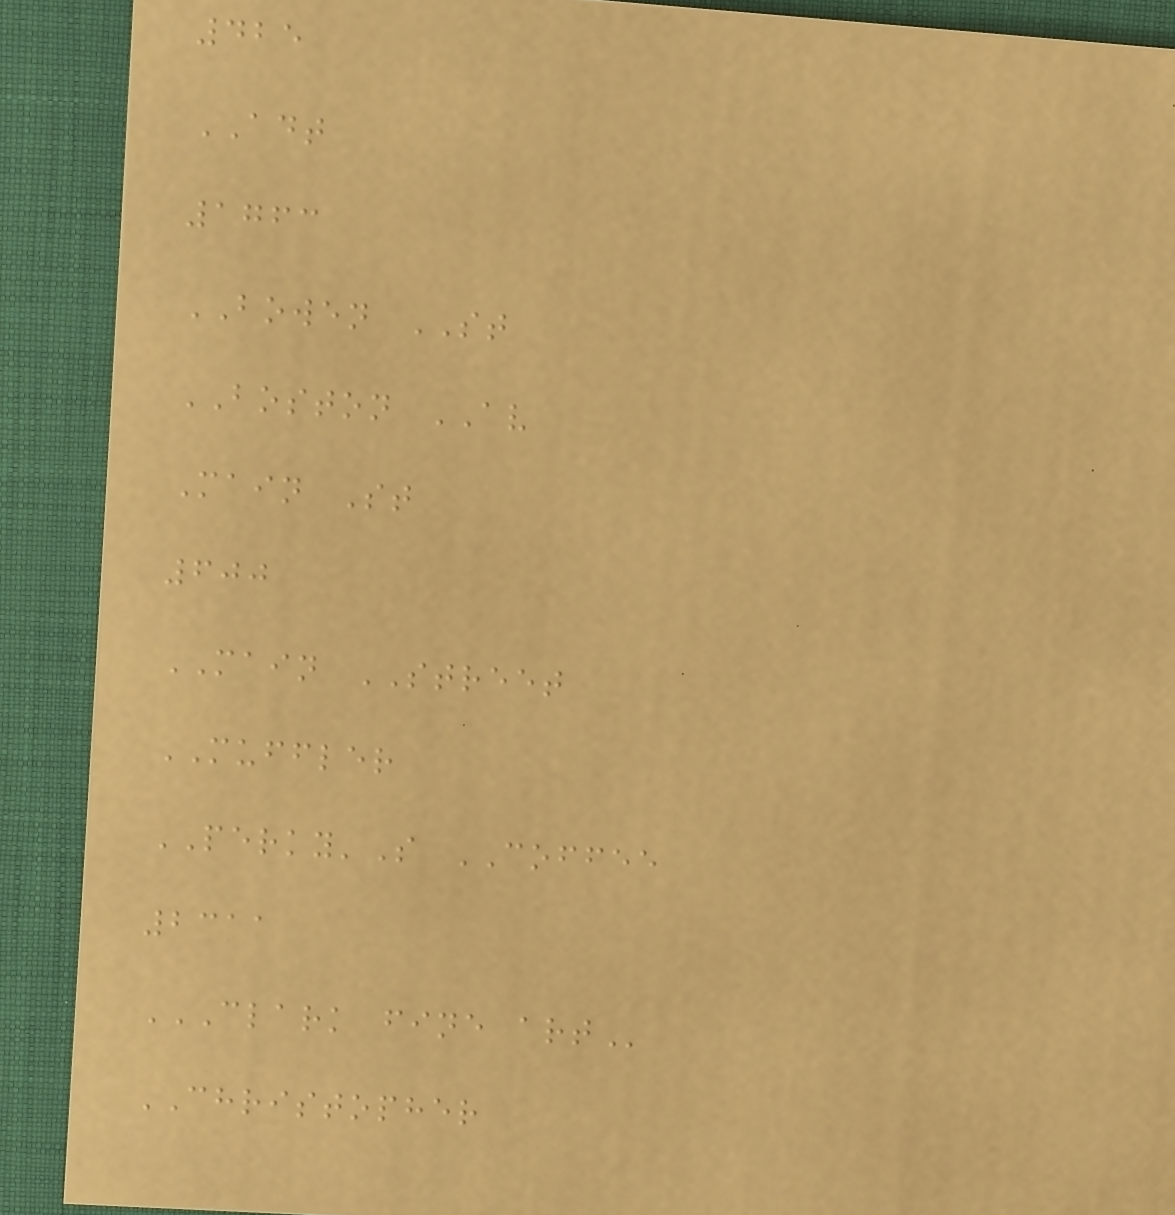425
ADT
1763
BOWEN ST
BOSTON AV
Main St
600
MAIN STREET
MUFFLER
PERKY'S COFFEE
2311
CLARK FINE ART
CHRISTOPHER
